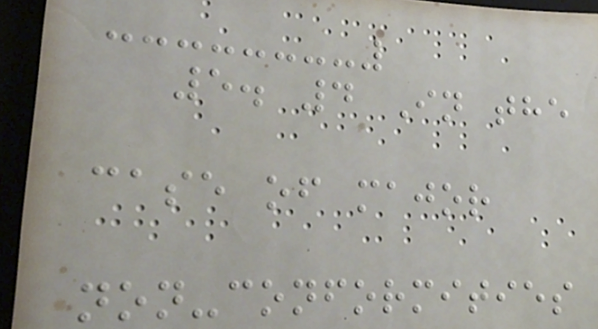5. 4 In the
case of major
non-conformities
